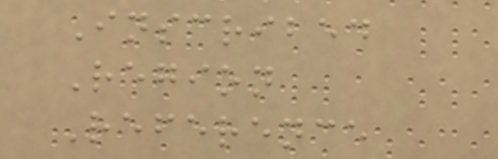Inscribed
Region
Reference
